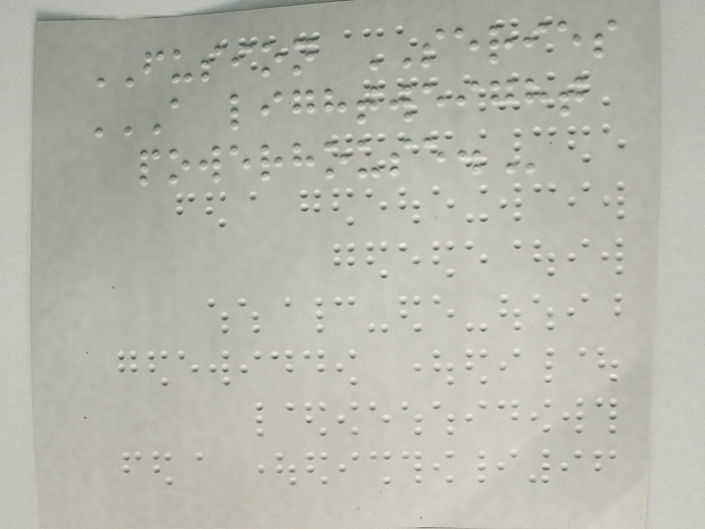FUSION SERIES
A LIGHTWEIGHT
POWERHOUSE.
